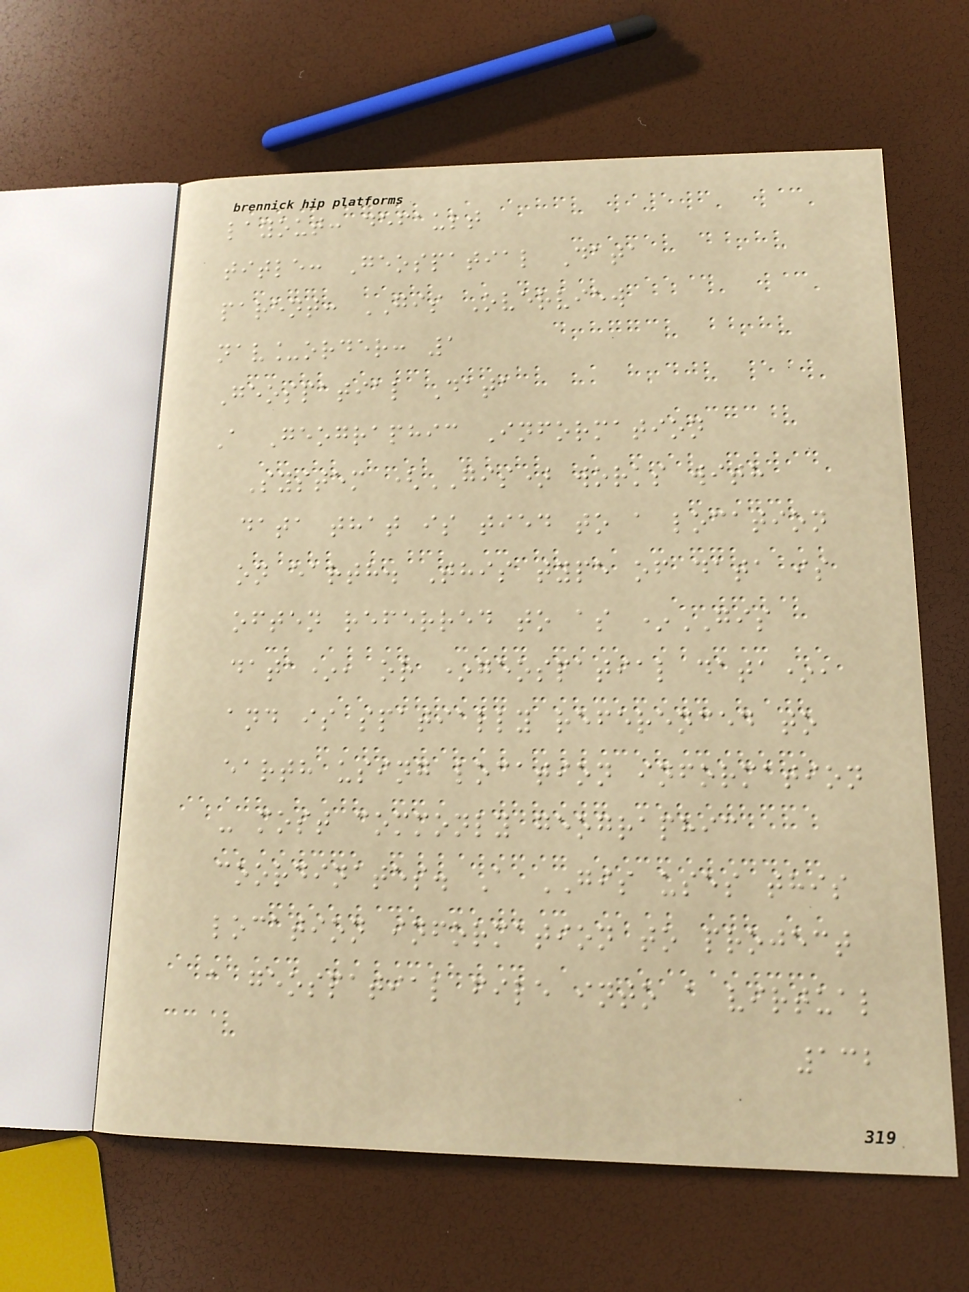layout: default
title: Geospatial Data
parent: GIS Overview
nav_order: 1
Geospatial Data
A Geographic Information
System (GIS) works with
data that is tied to a location
on earth. This type of data is
often referred to as *GIS
data*, or *geospatial data*,
and is spatially referenced to
earth using location information
- most commonly geographic
coordinates. A GIS uses this
location information to project
a geospatial file into a virtual
132
